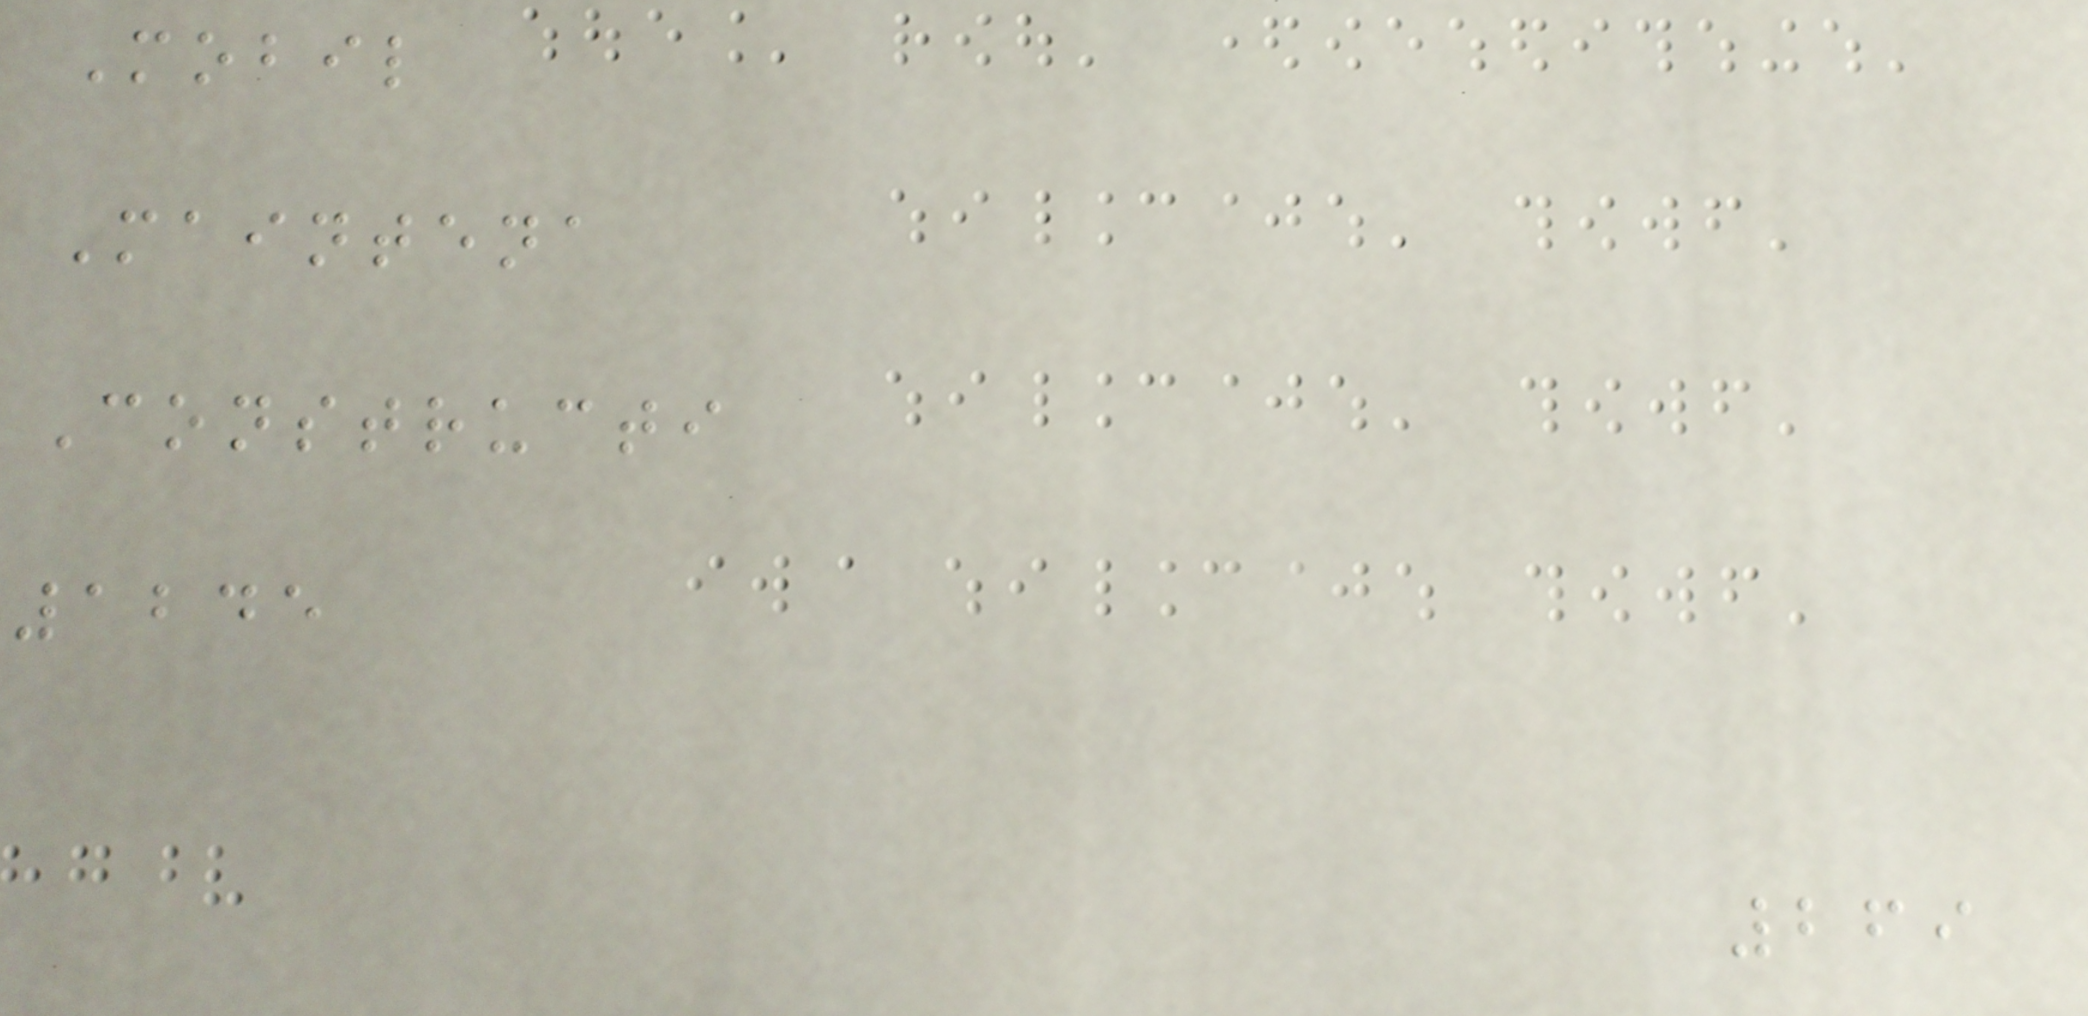Mobil
Maintena
Constructi
1245
269
